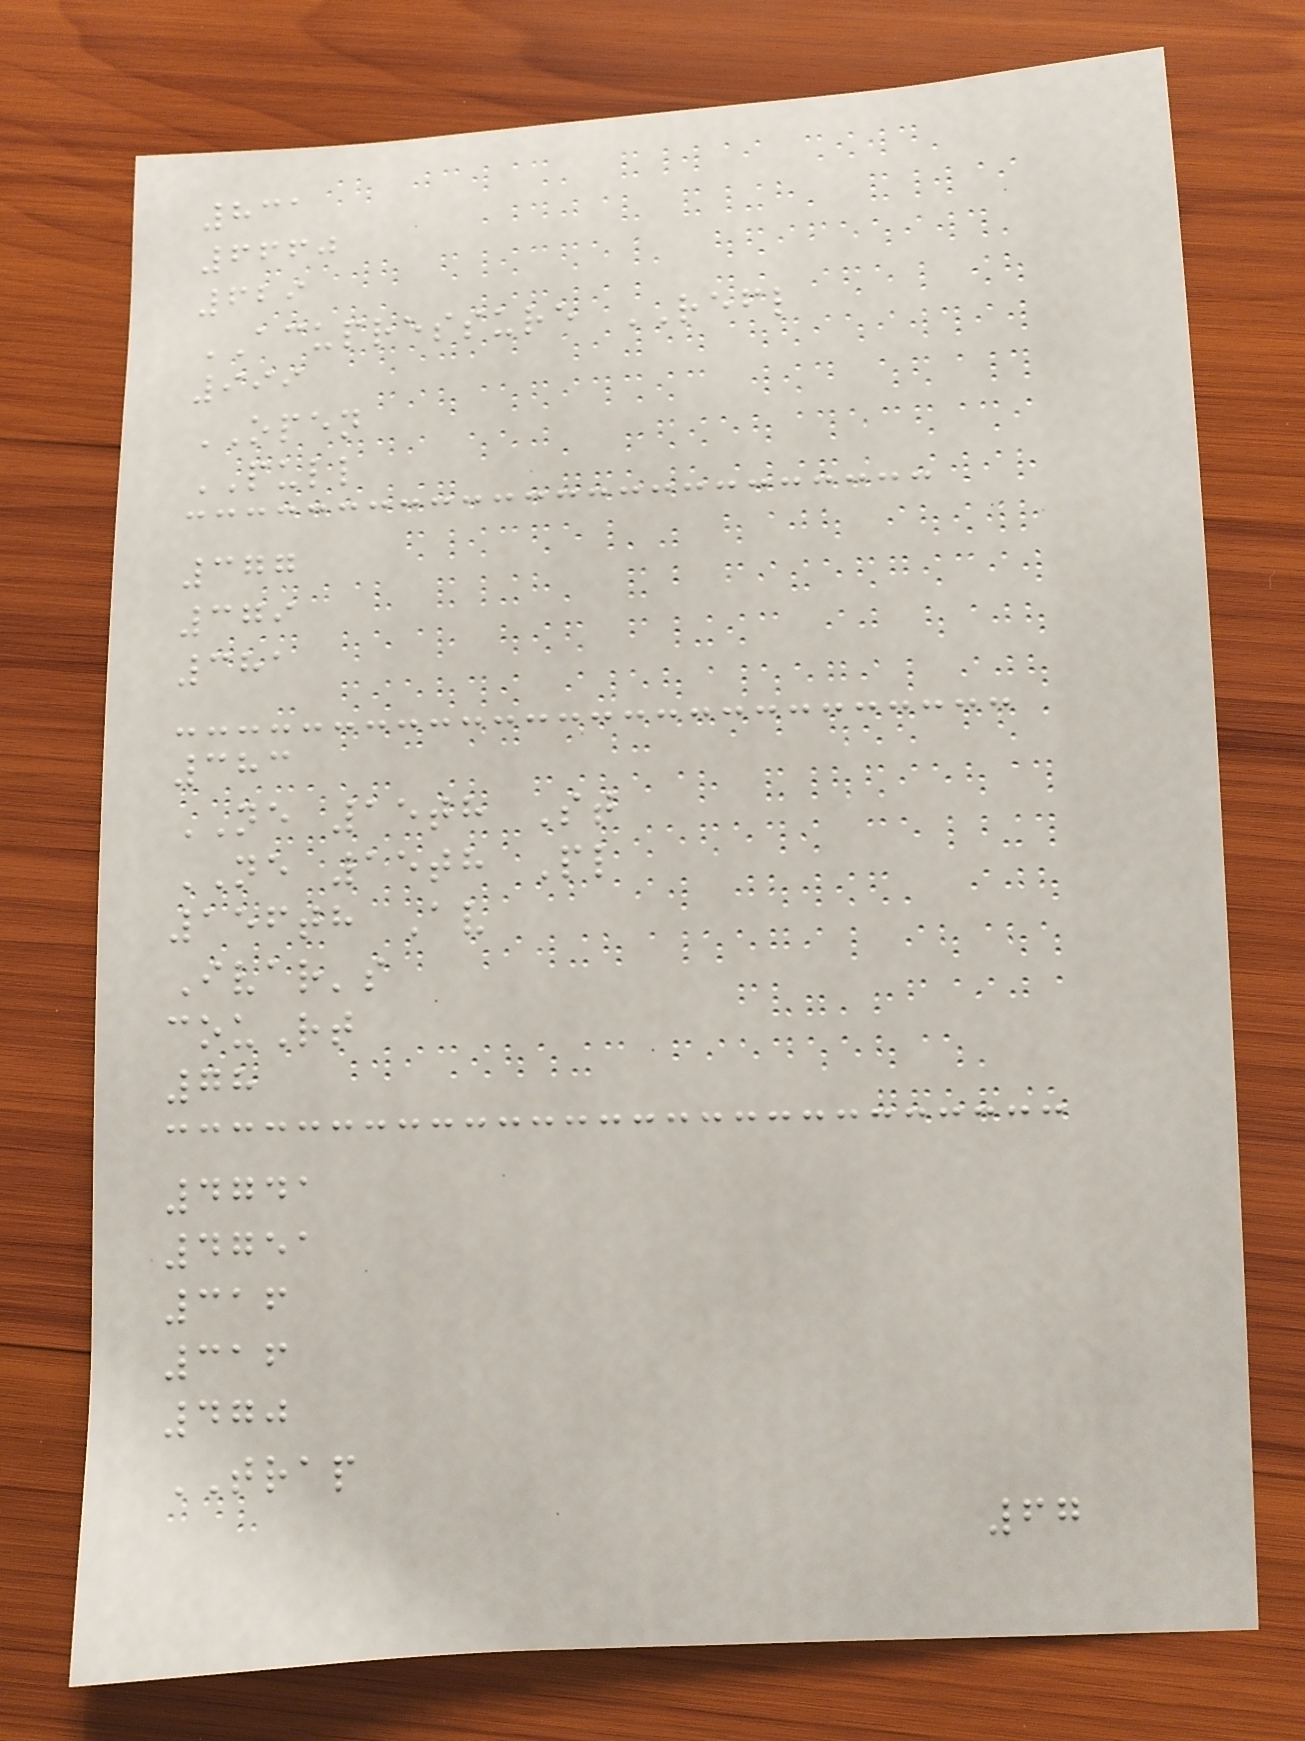831
6660
629
ACUPRESSURE REFL
999
OPEN
PULL
377
379
381
383
NE 15th St
NE 15th Pl
156th Av
Ivar's
couRt
78
4741
4751
316
316
470
TRAP
67
